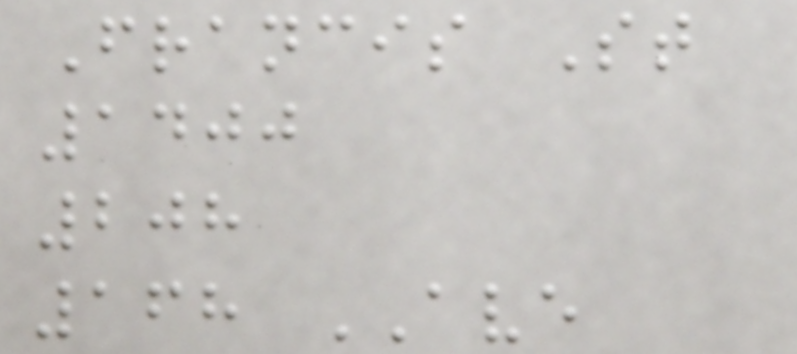Francis St
1400
208
168 AVE
